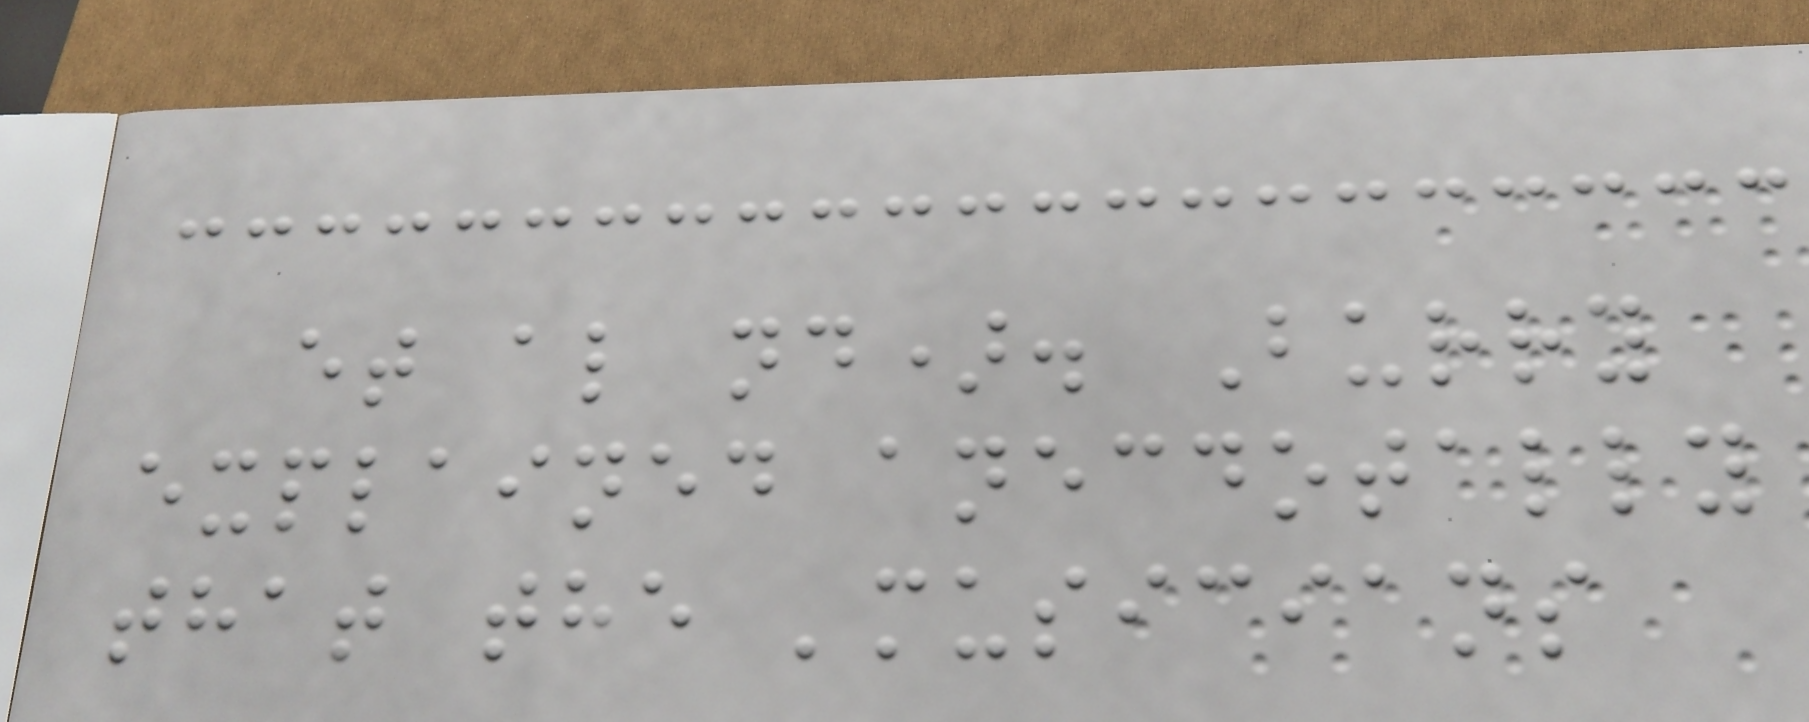et al nd). Burry
explained anecdotally
that the 'musicians
